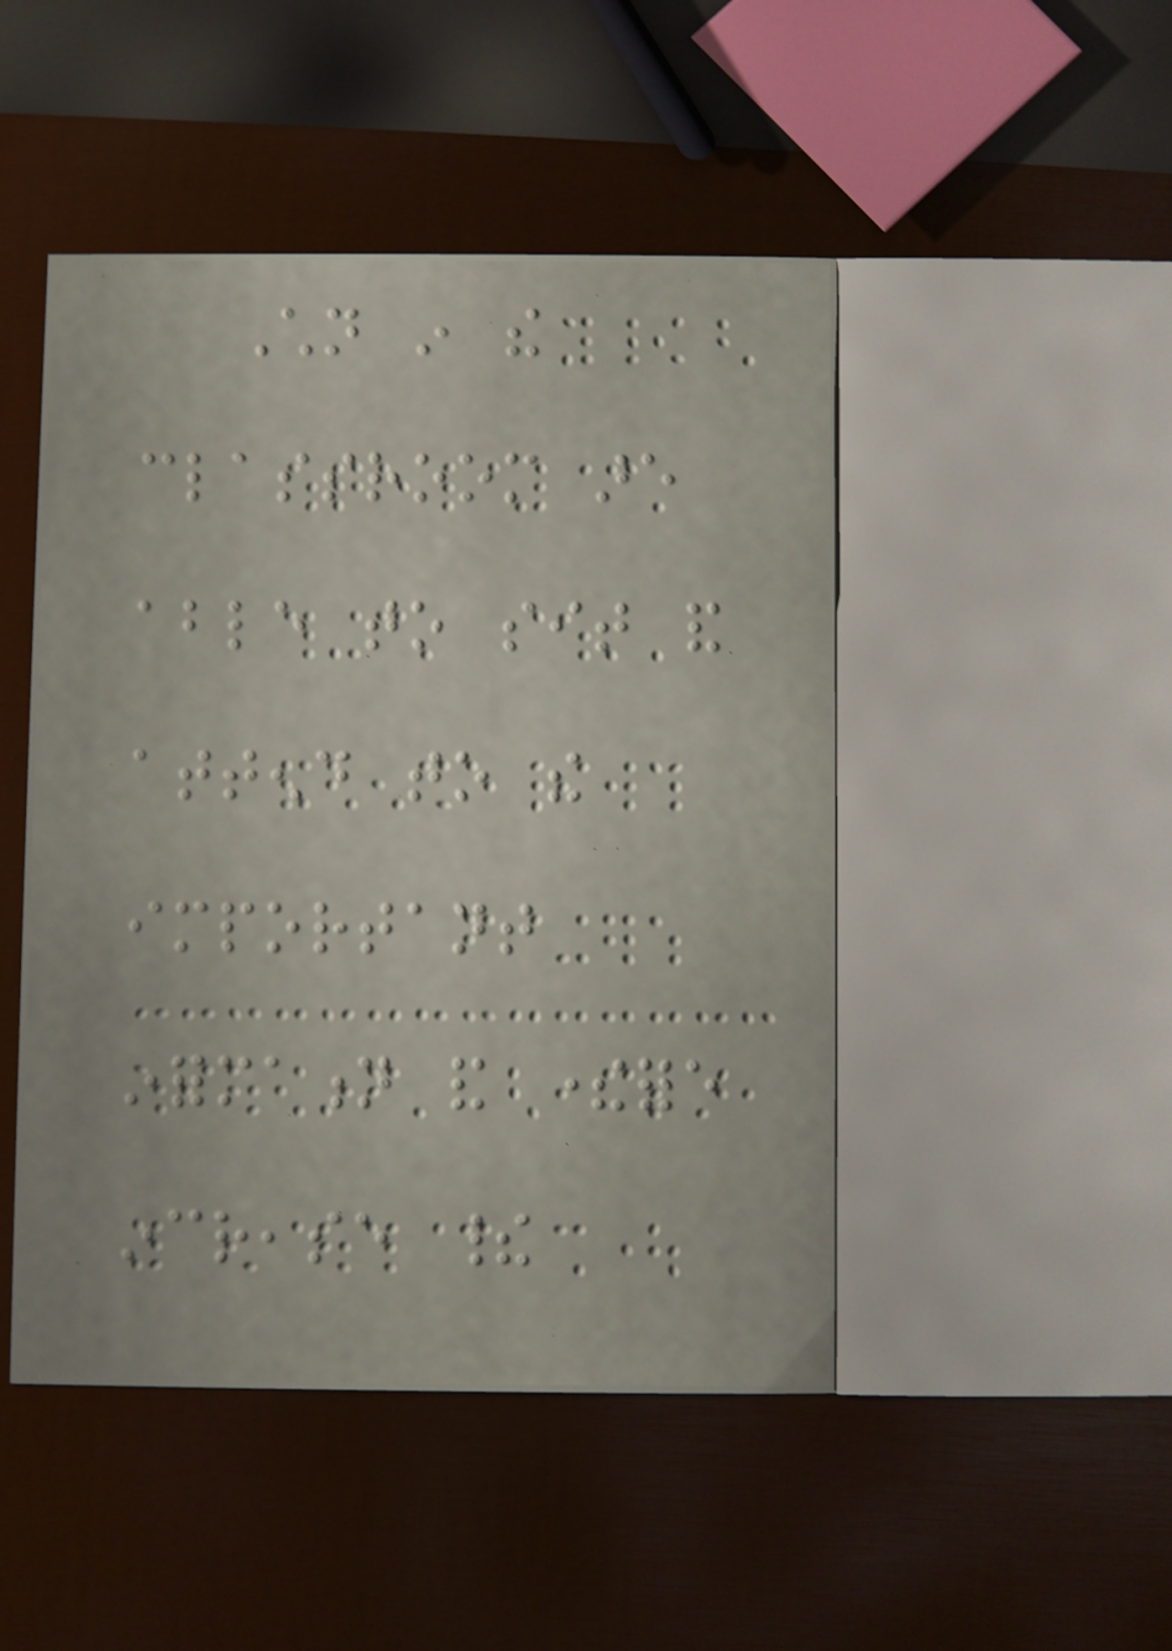Children in the
classroom are
able to sit and
attend to the
important
information and therefore
increase their
